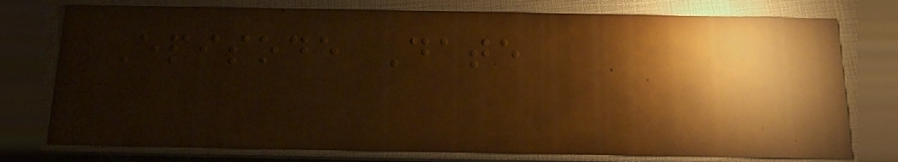Episode Date
